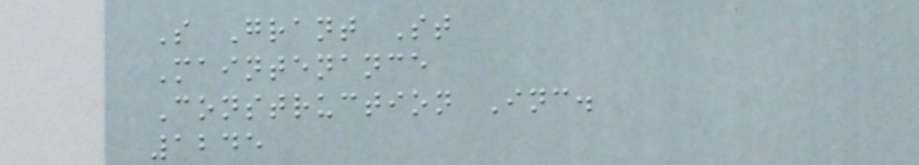S Grant St
Maintenance
Construction Inc.
1245
